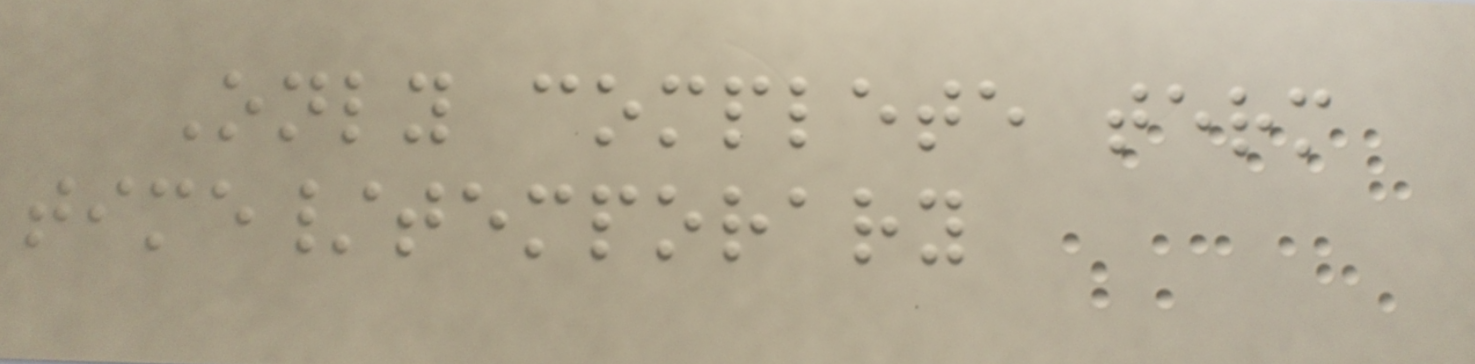Only complete term
time/temporary
